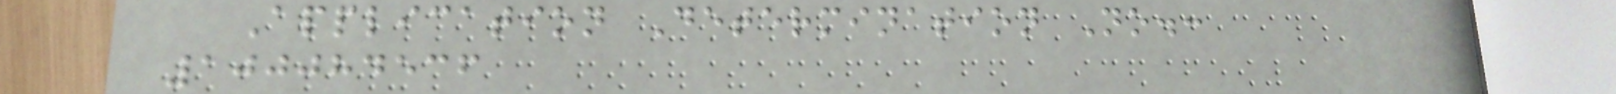Application Determination No.:
100084536
